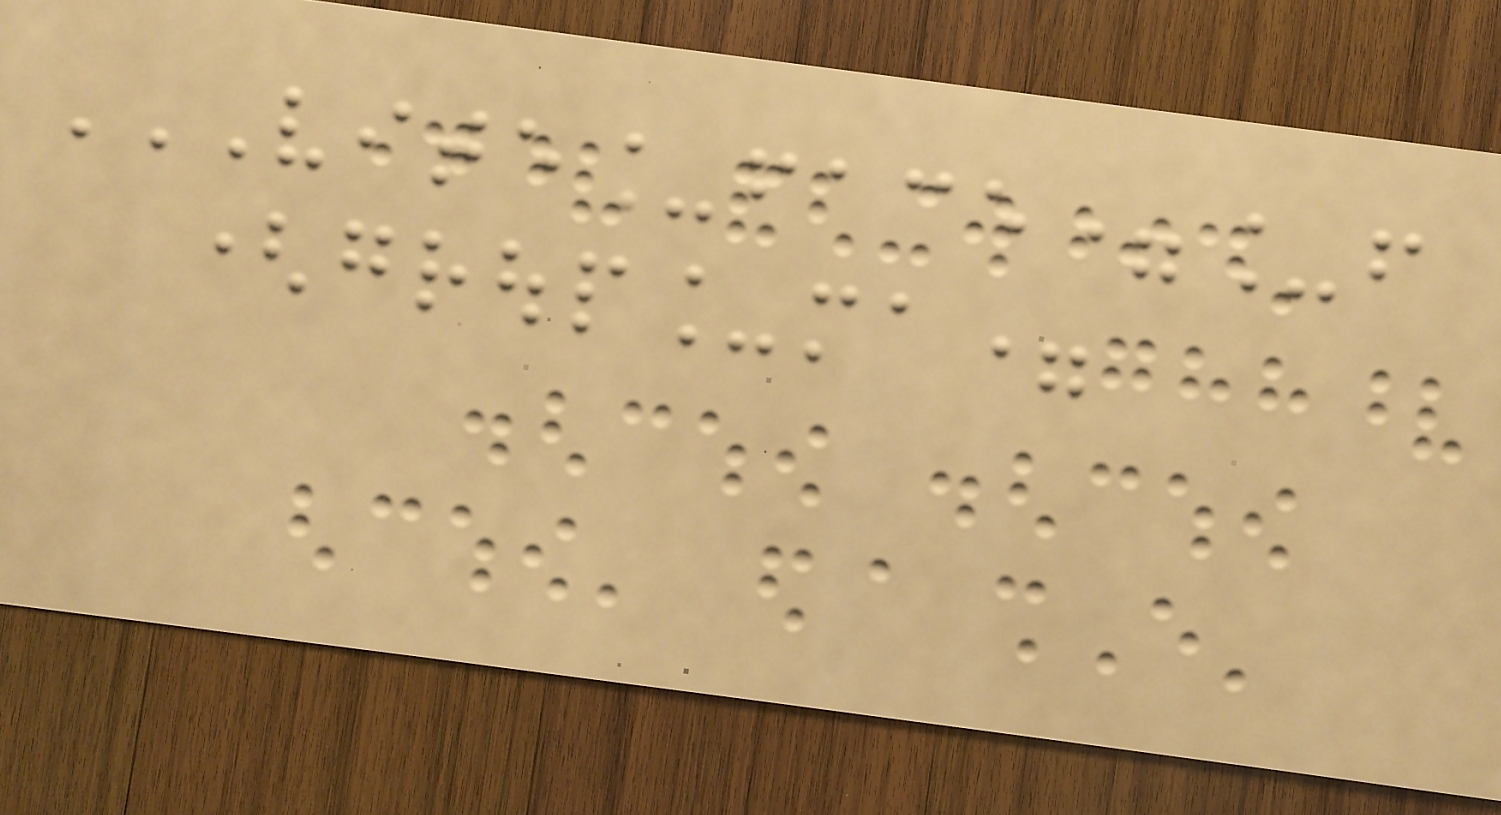VITE_FACE=_F
(GROUP_MA=
